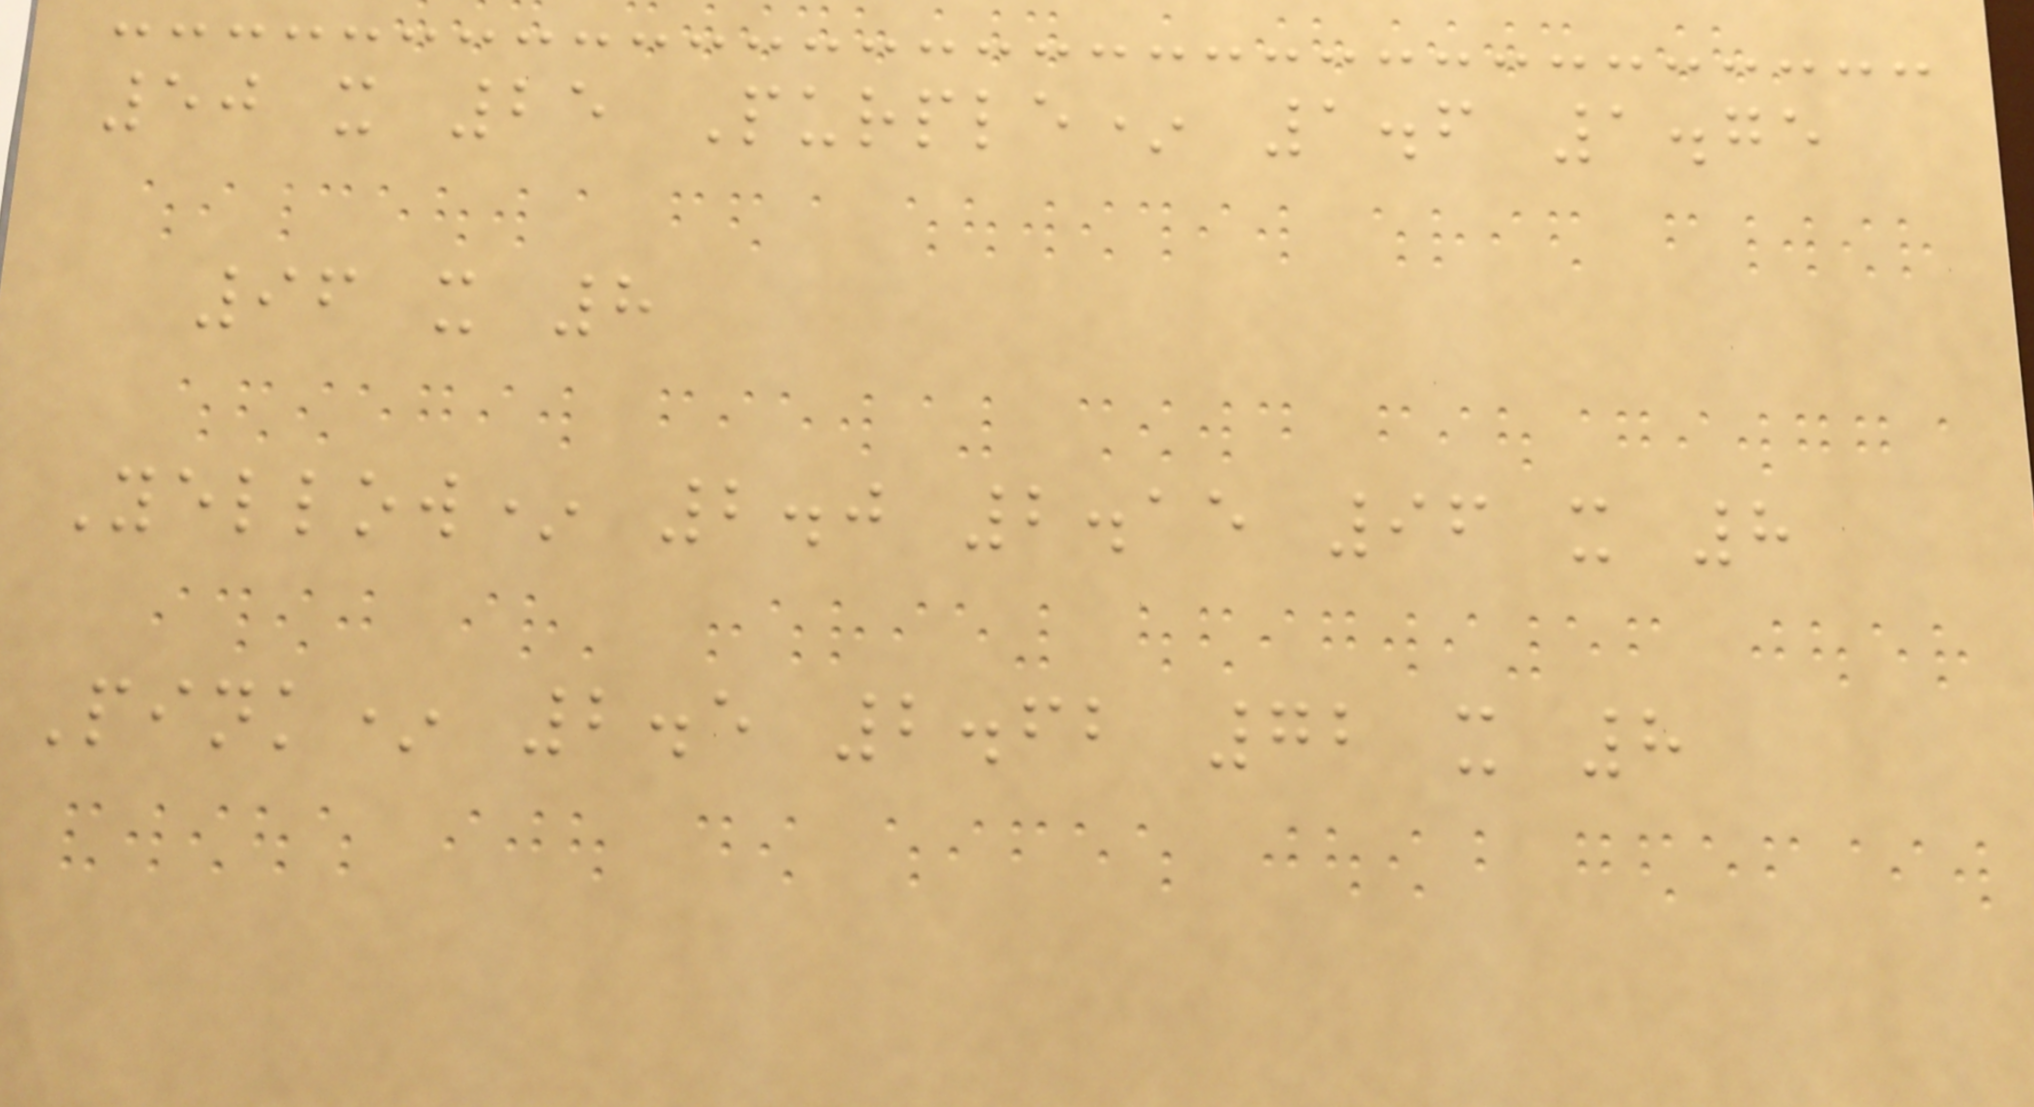50 x 25 Purple* 1.6 1.75
96 x 8
Yellow* 2.0 2.15 96 x 8
Pink* 2.5 2.62 72 x 8
